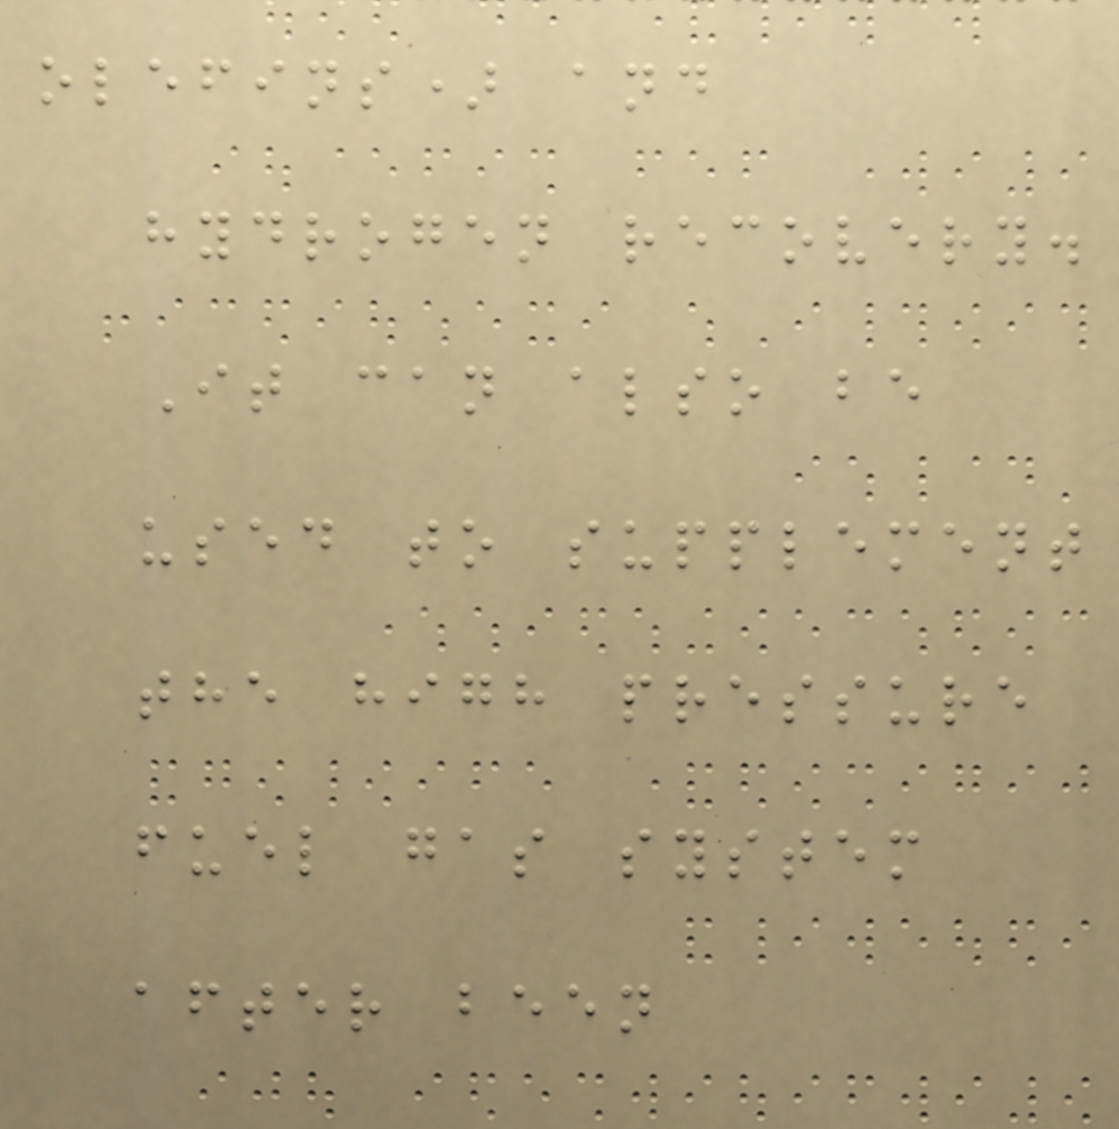olefins) and
hydrogen recovery.
It can also be
used to supplement
the high pressure
fuel gas system
after been
